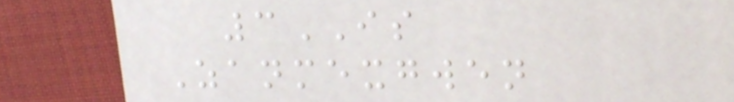3IS
Zanmexgwen
